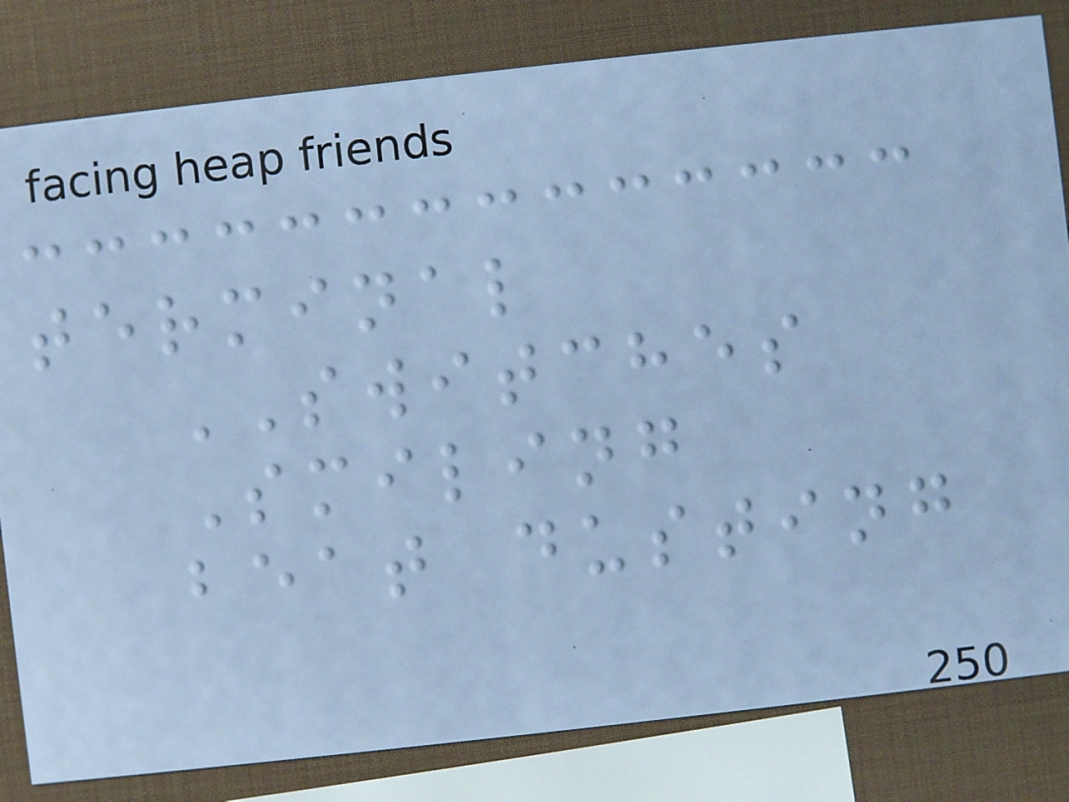terminal
SWITCHES
Smiling
beat dusting
